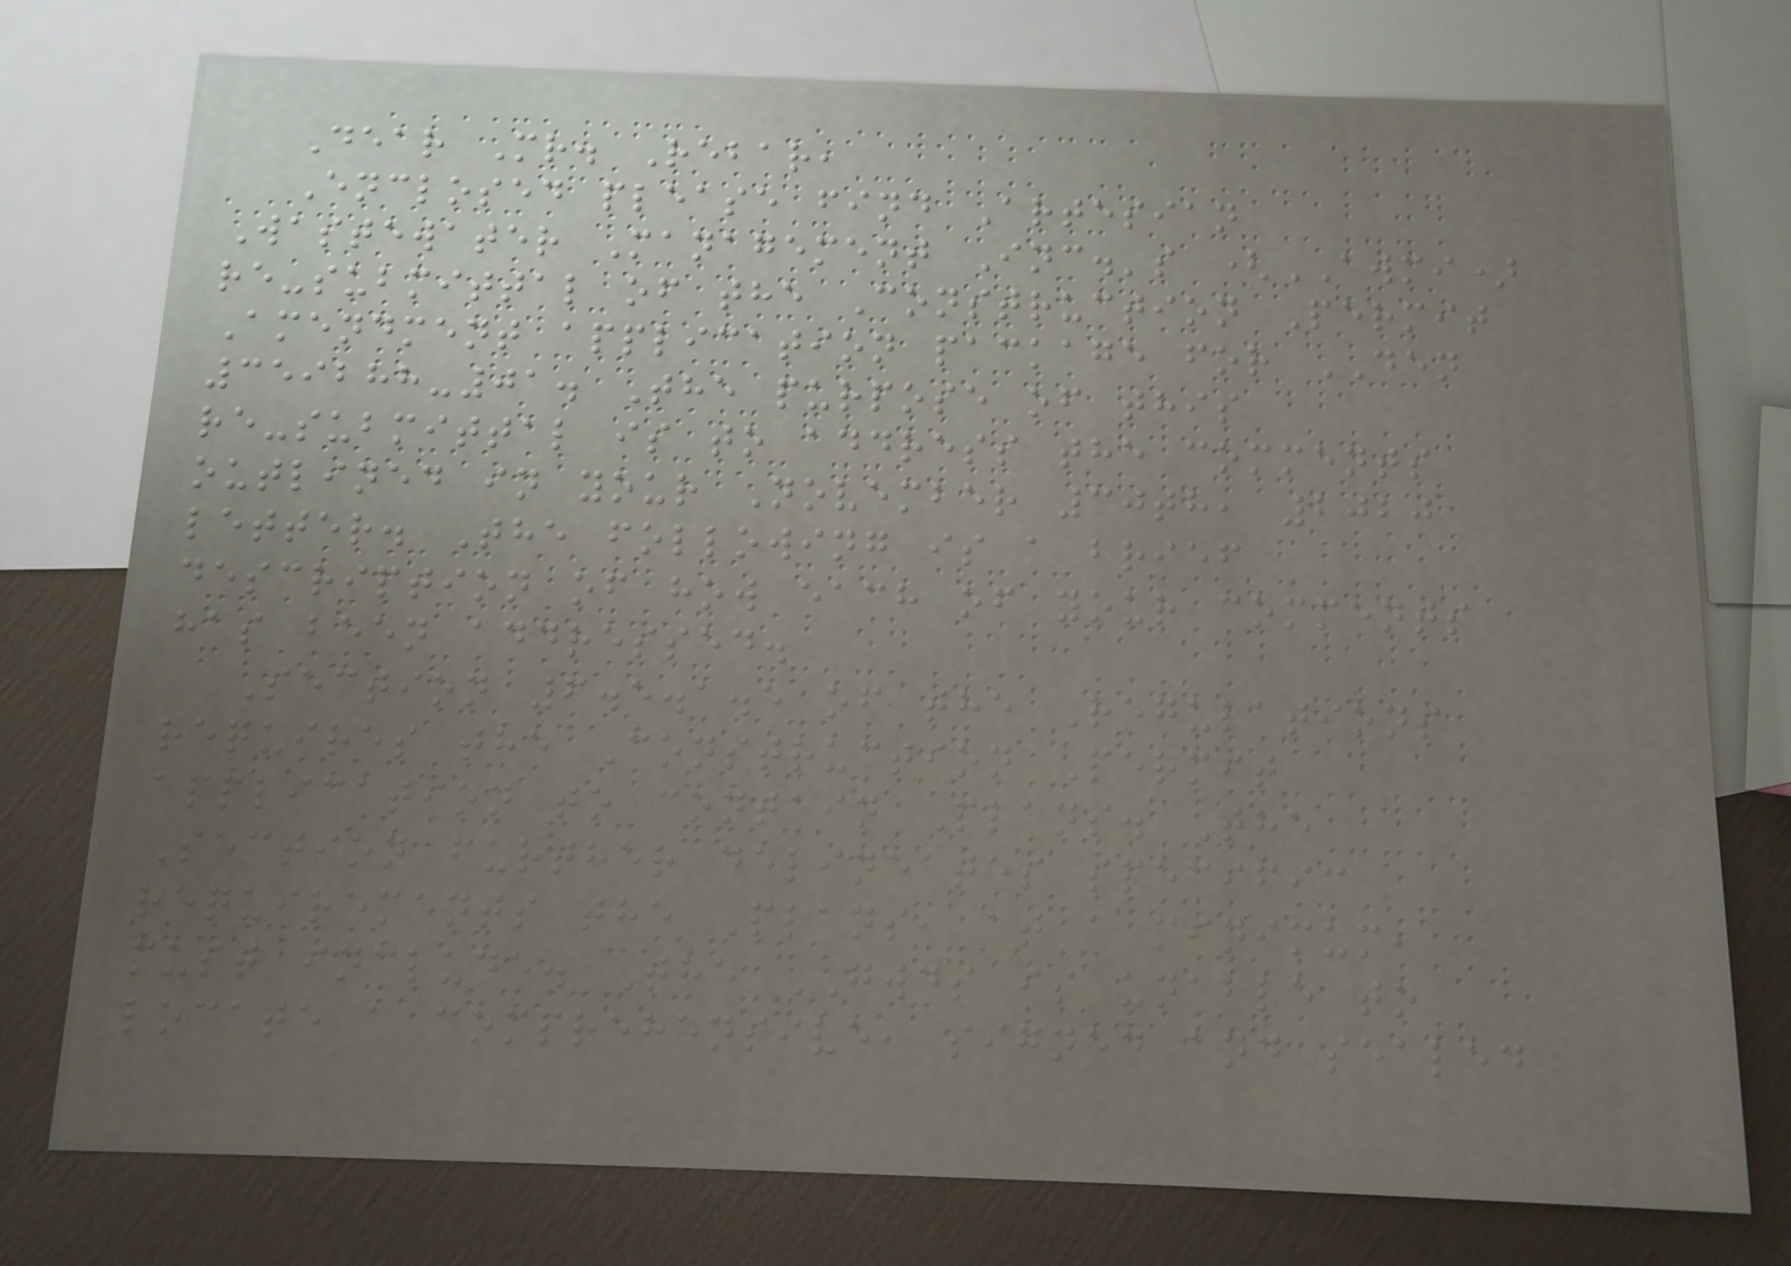Dear Mr. Rebar,
Enclosed please find Artesian
Wastewater Management Inc.'s (AWMI)
re-submittal of the Construction Permit
Amendment application package for DEN
359288-01. The purpose of this
re-submittal is to address the comments
outlined in your November 30th, 2020
letter. The following is a brief
description of how each of your comments
has been addressed.
Section 6.5.1.5 of the Regulations
requires the Construction Permit
application to contain Plans. The
Section further delineates specific
requirements the Plans, at a minimum,
must include. The GWDS is unable to
locate a comprehensive, signed and sealed
